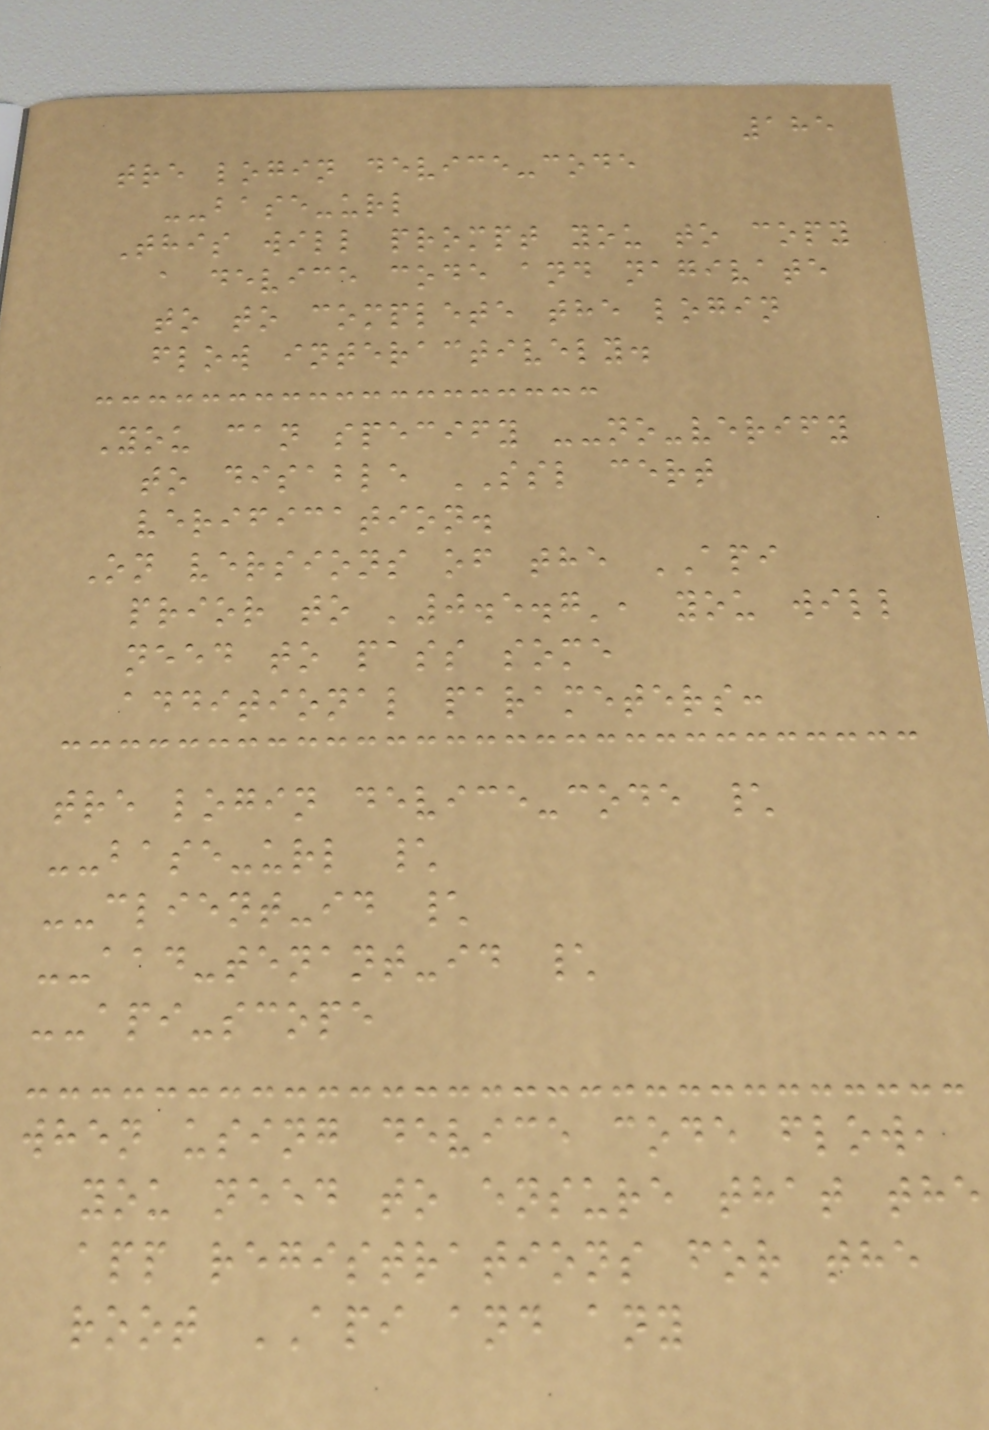185
tre login device-code
--base-url
This will prompt you to copy
a device code and nagivate
to to complete the login
flow interactively.
You can specify --no-verify
to disable SSL cert
verification.
On versions of the API
prior to '0.5.7', you will
need to pass some
additional parameters:
tre login device-code \
--base-url \
--client-id \
--aad-tenant-id \
--api-scope
when using device code flow,
you need to ensure that the
app registrations for the
root API and any
